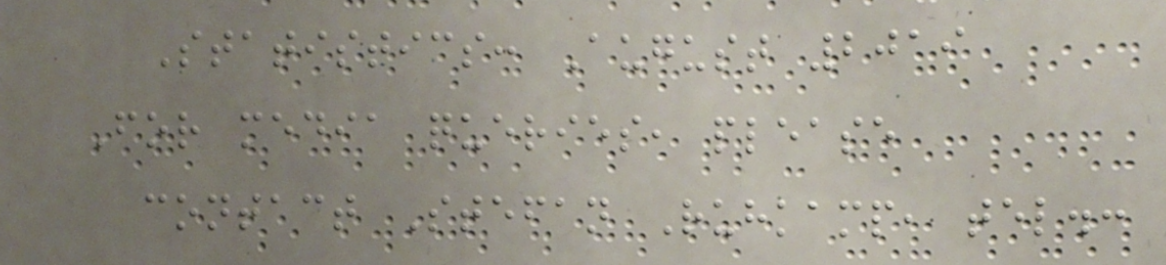Statistics: August 2019
For media queries, please
contact Stefan Ruhkamp, tel.:
